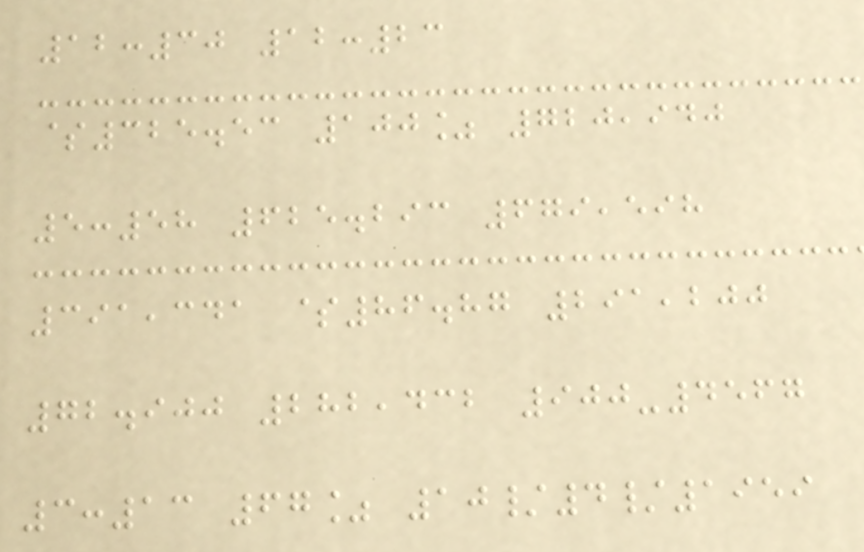12:30 12:23
$325.53 100% 720,940
5:58 625.293 679,598
391,341 $86.87 291,200
72.900 282,432 900-4567
3:13 67% 10/4/1959
